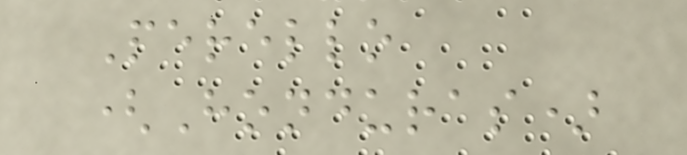Perello
(Honduras)
